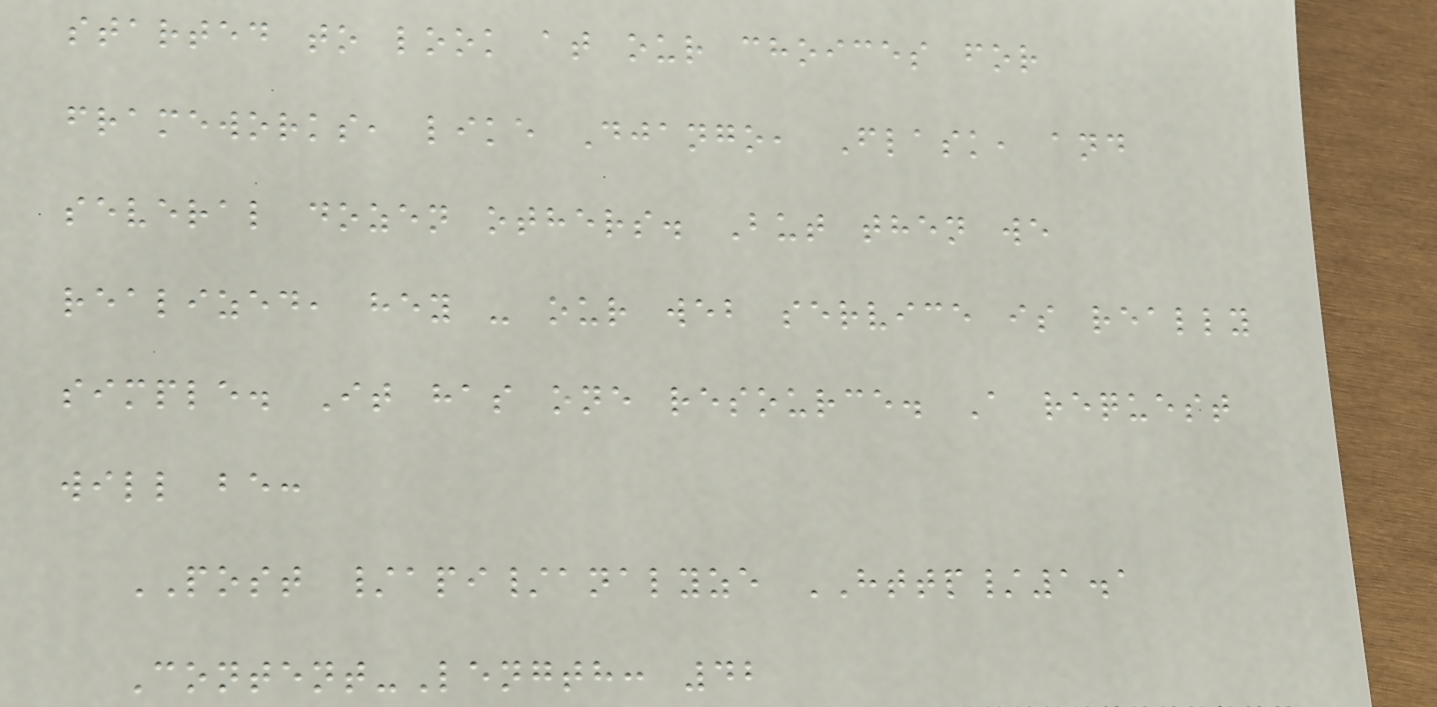started to look at our choices for
frameworks, like Django, Flask, and
several dozen others. But then we
realized, hey - our web service is really
simple. It has one resource. A request
will be:
POST /api/analyze HTTP/1.1
Content-Length: 42
